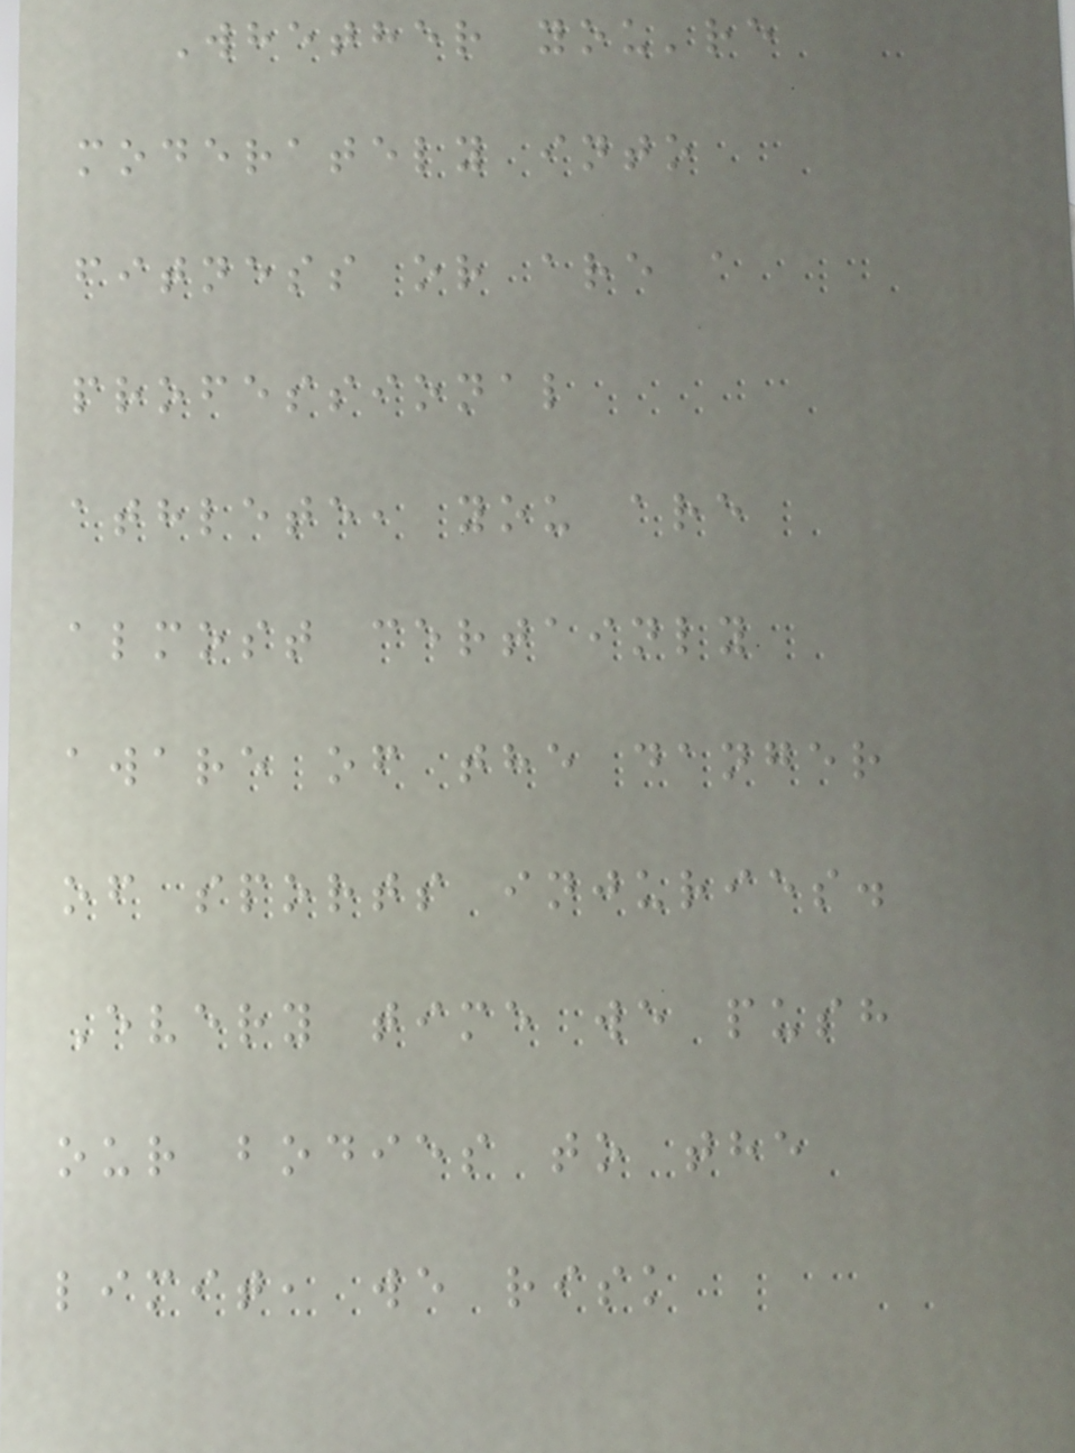Whether you're
moderately into
fitness or are a
professional
athlete, you are
almost certainly
aware of the danger
of sports injuries.
Every time we push
our bodies to the
limit, we risk
